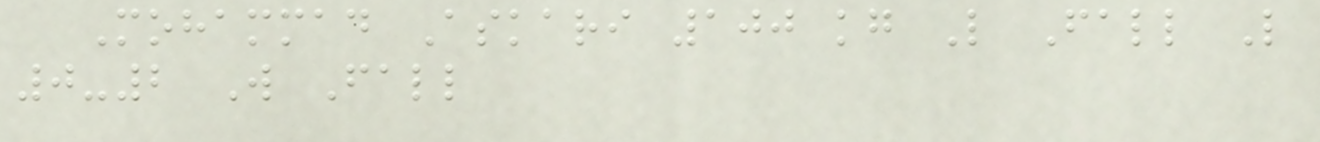Mohammad Askari 100 kg L Fall L
0-2 W Fall
